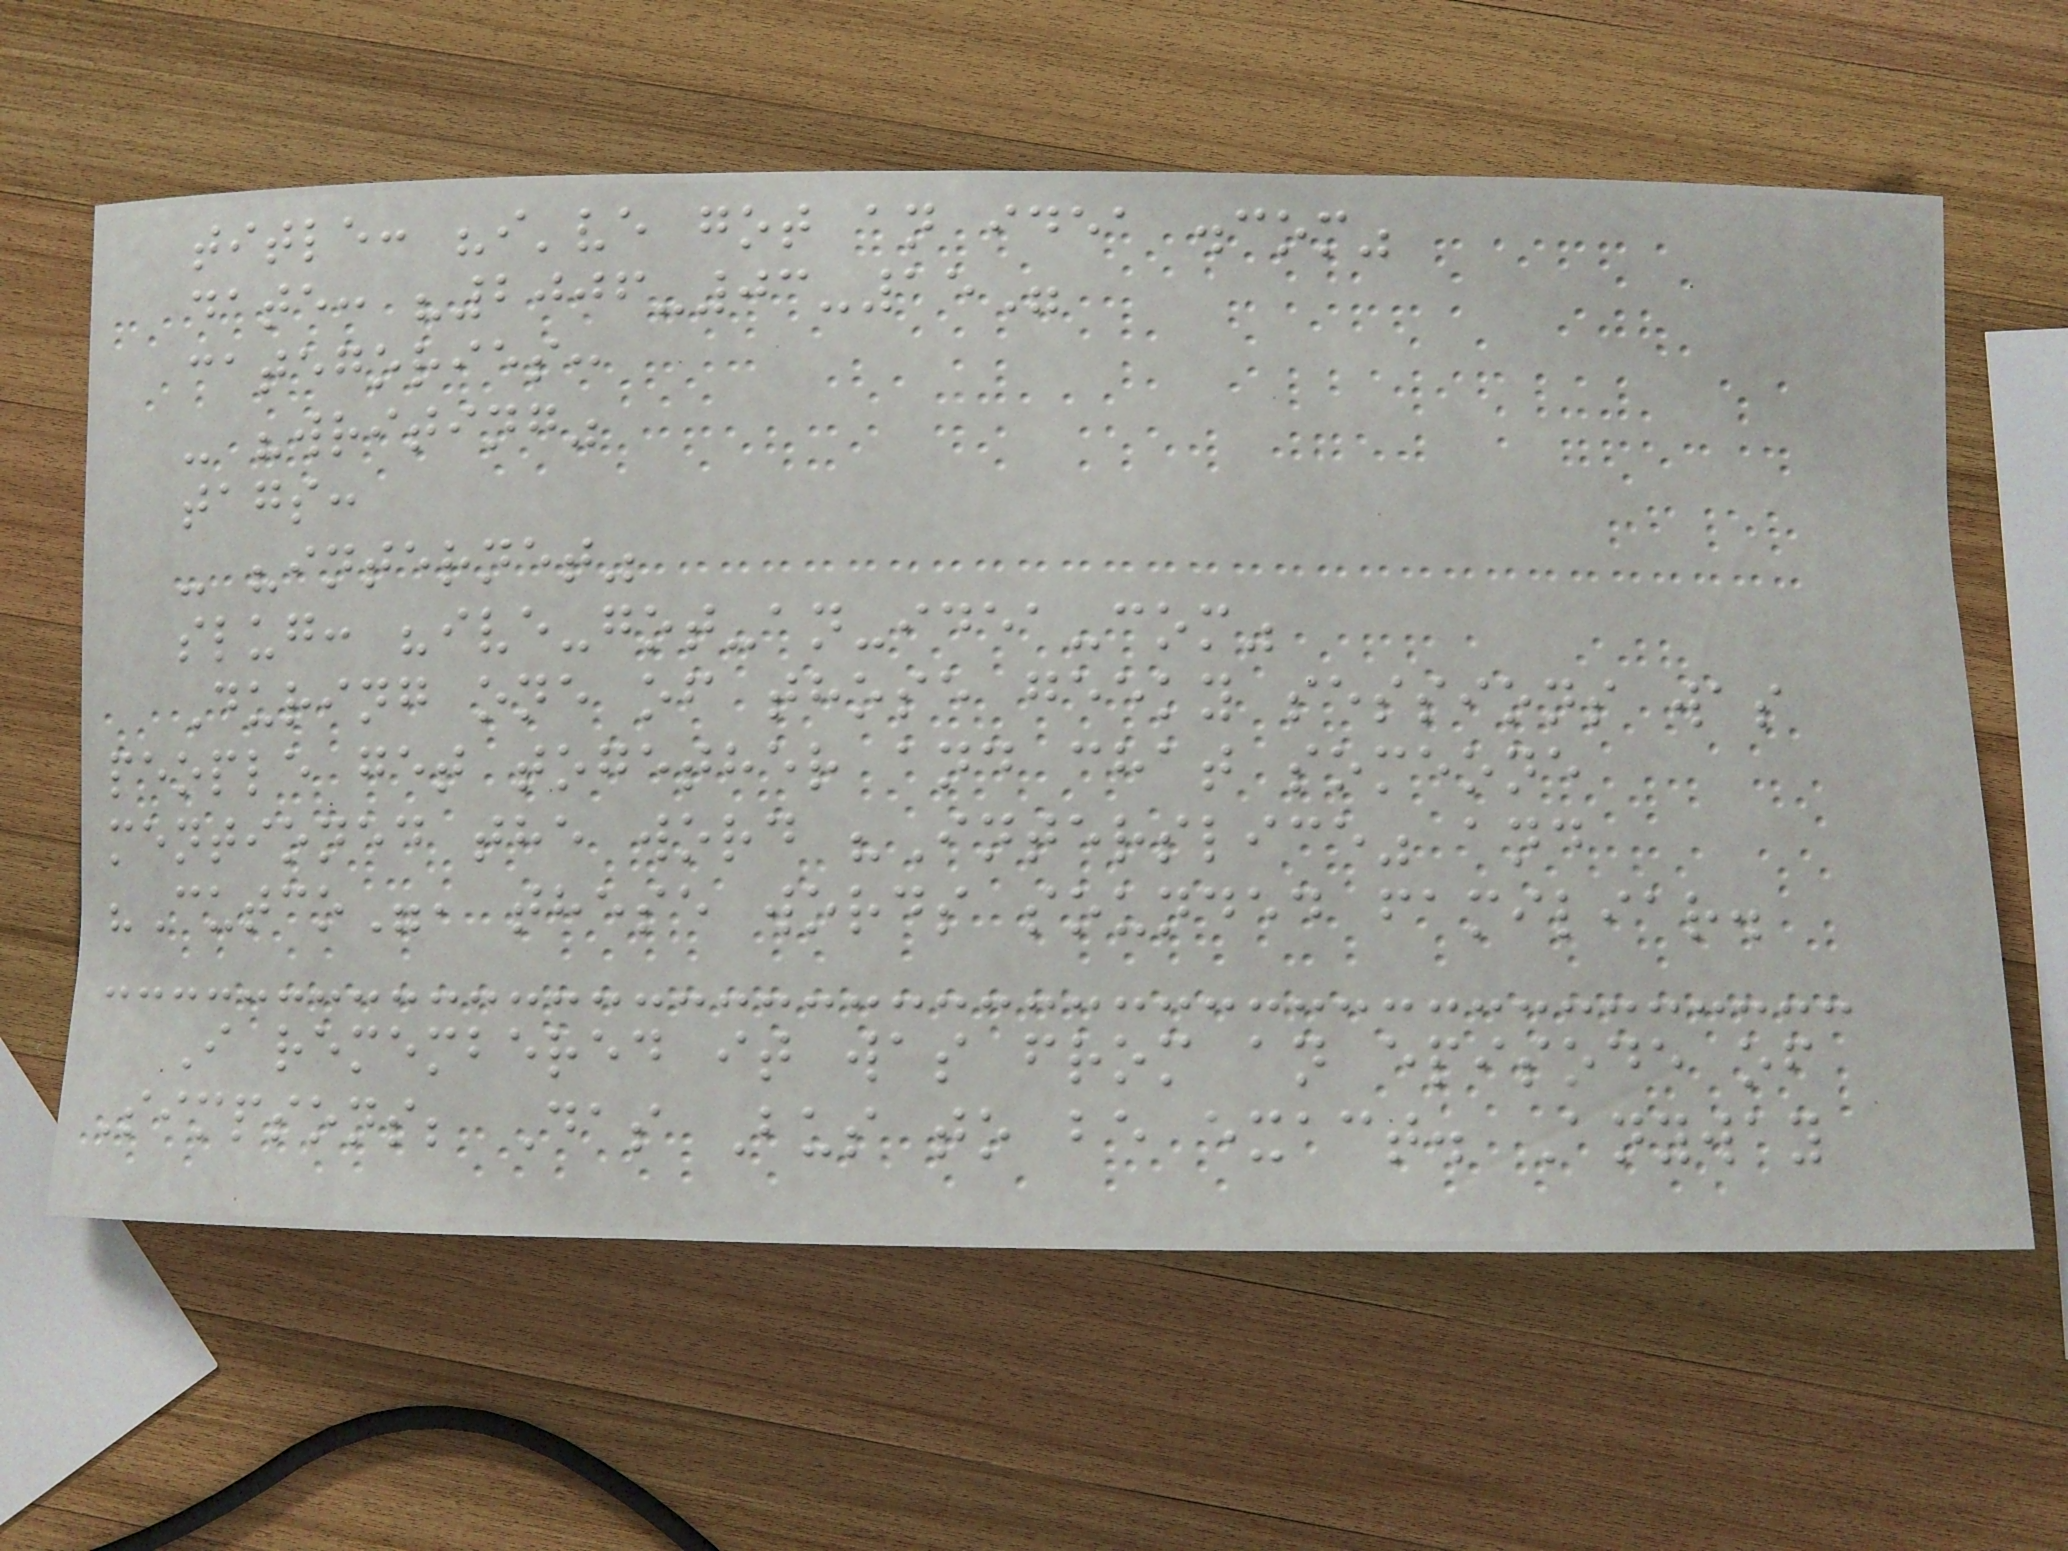title: "i've got an idea .com"
date: "2006-03-15"
categories:
- "writing"
tags:
- "internet"
slug: "ive-got-an-idea-com"
During one of those geeky sessions was
people get together and chat someone
mentioned the word "Interslice" and
"Cutco", these words sounded familiar.
I remembered it was from an episode of
Simpsons; Das Bus to be exact. Anyway
